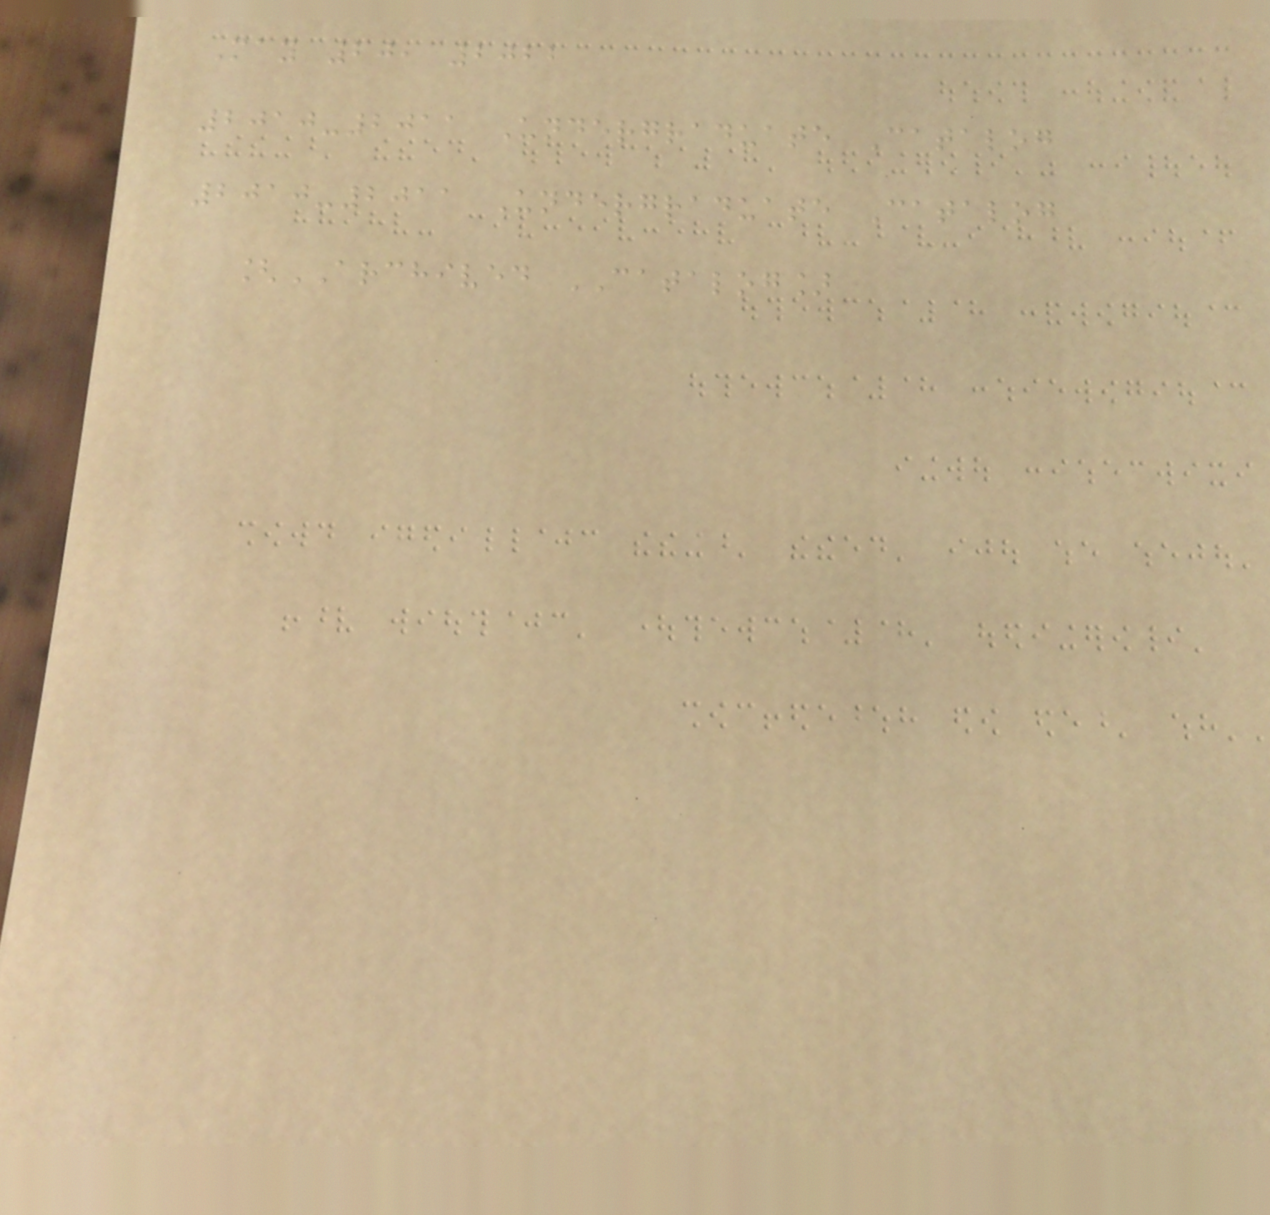May 20, 2022
2010-2011 Undergraduate Catalog
2010-2011 Undergraduate Catalog
[ARCHIVED CATALOG]
